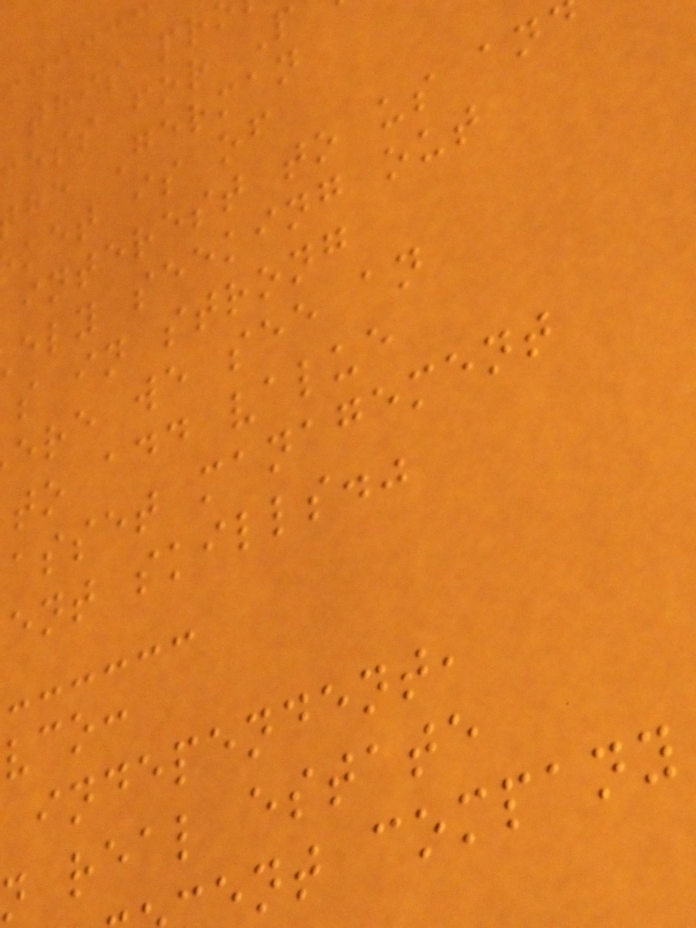cess for P
he German
ket is of
interest to us an
ely seeking out
s in strong
ere we see an
to add value
asset management
ent skills."
independent,
n real estate
ent company
